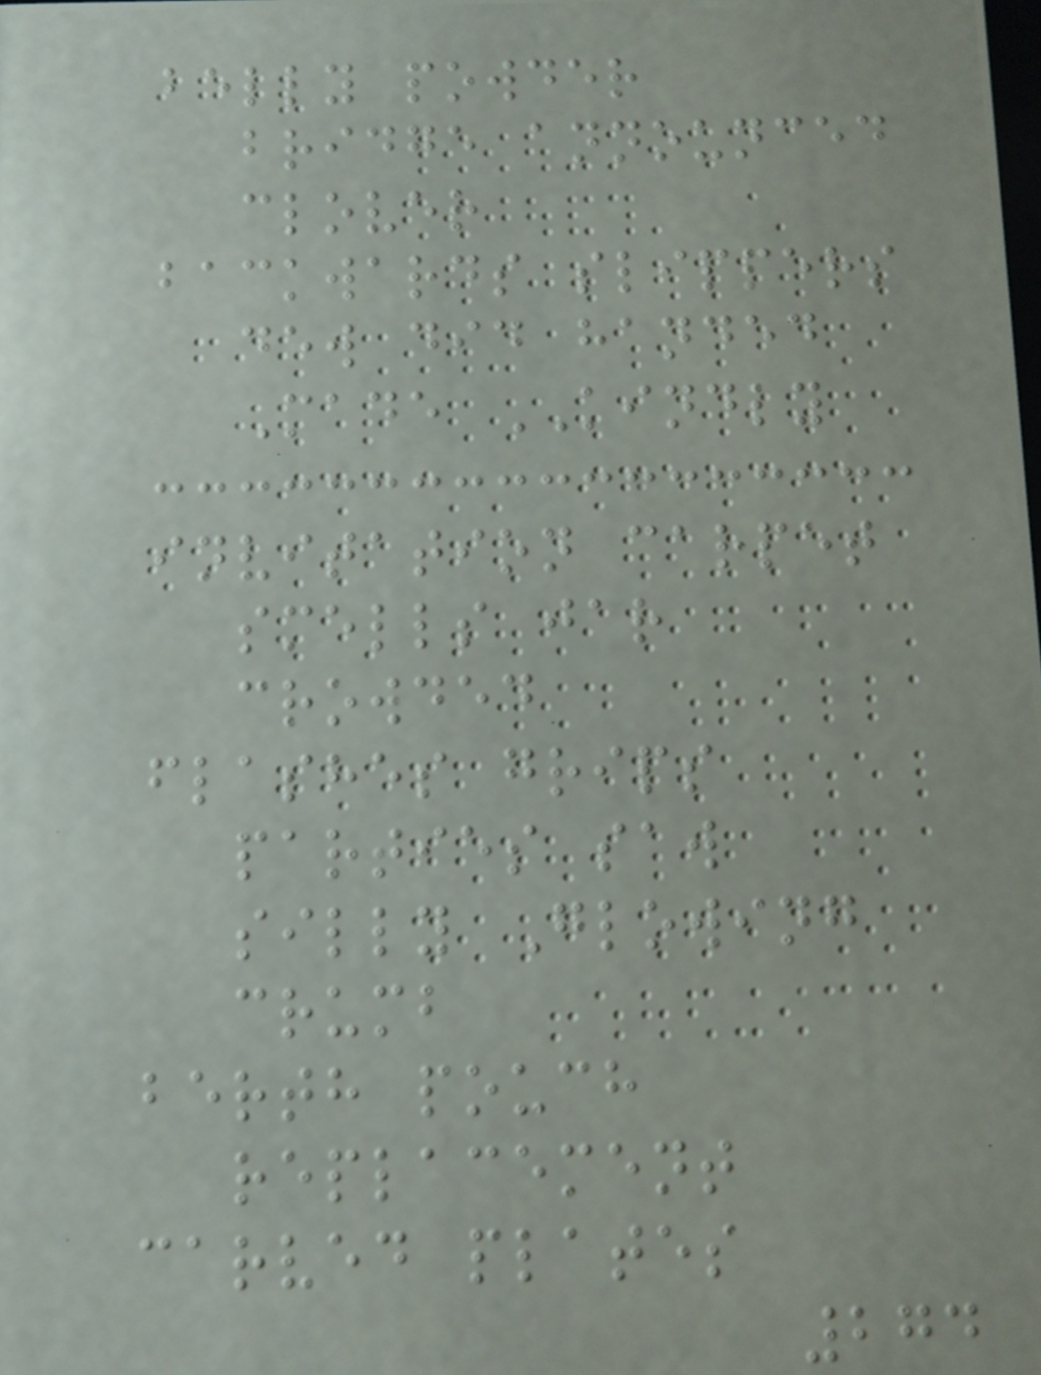belly powder
bridge announced
clover
backwards slippers
dew did handed
Made KINDLY
invitation carpet
smells jar
crowded
flashes grips
parties saw
silly Glowing
crumb
berth pouch
replacement
carved plates
274
